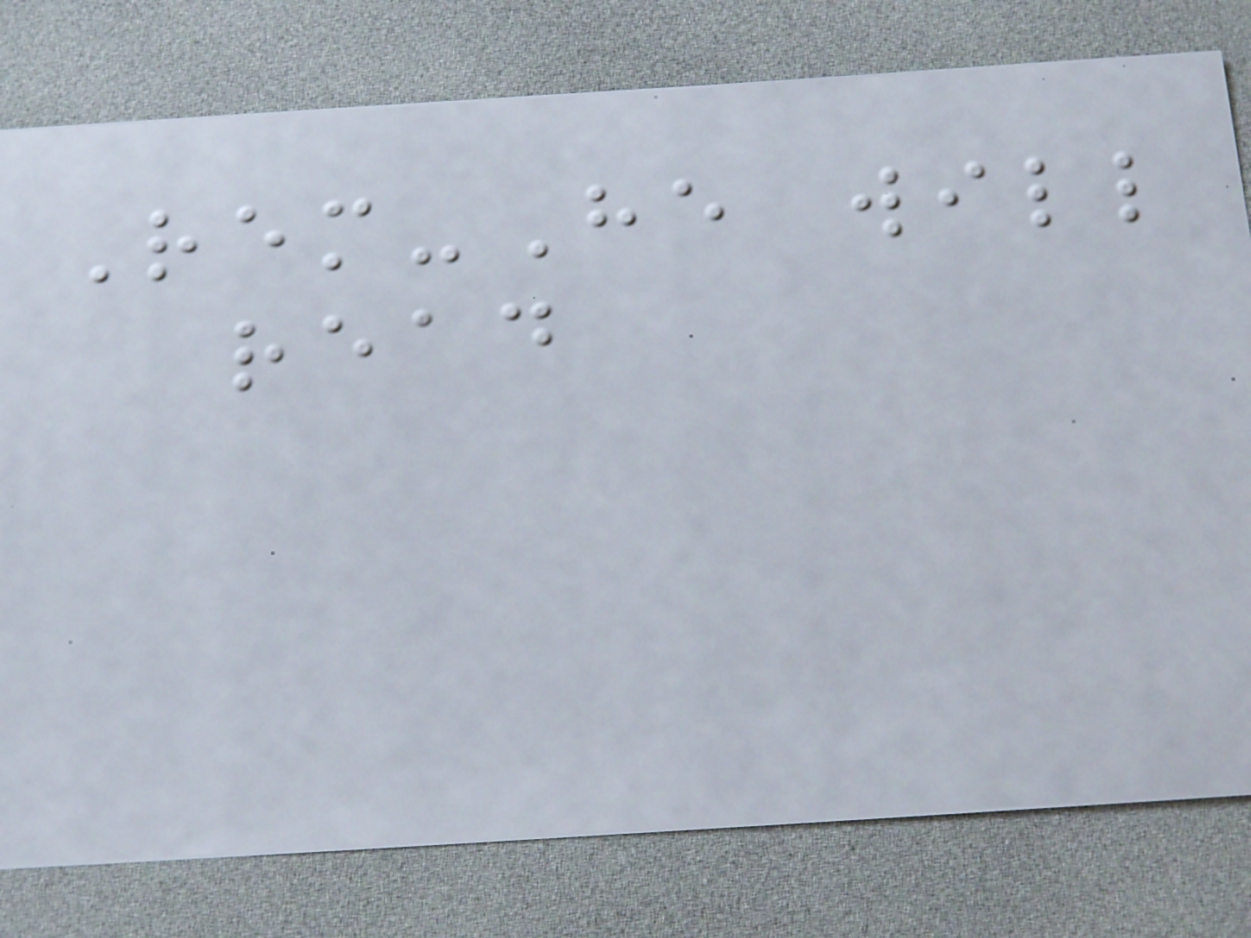Rem-He will
read
